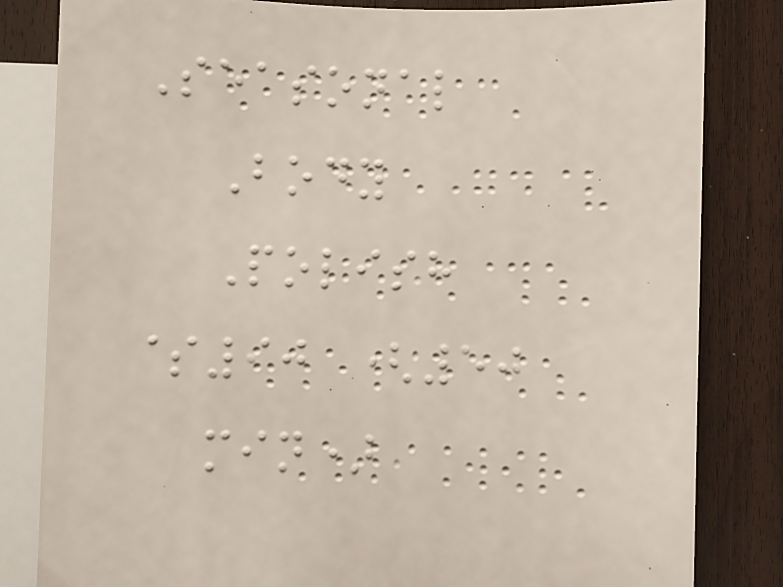Seasonal
Body
Polish
$90 (50
min)
